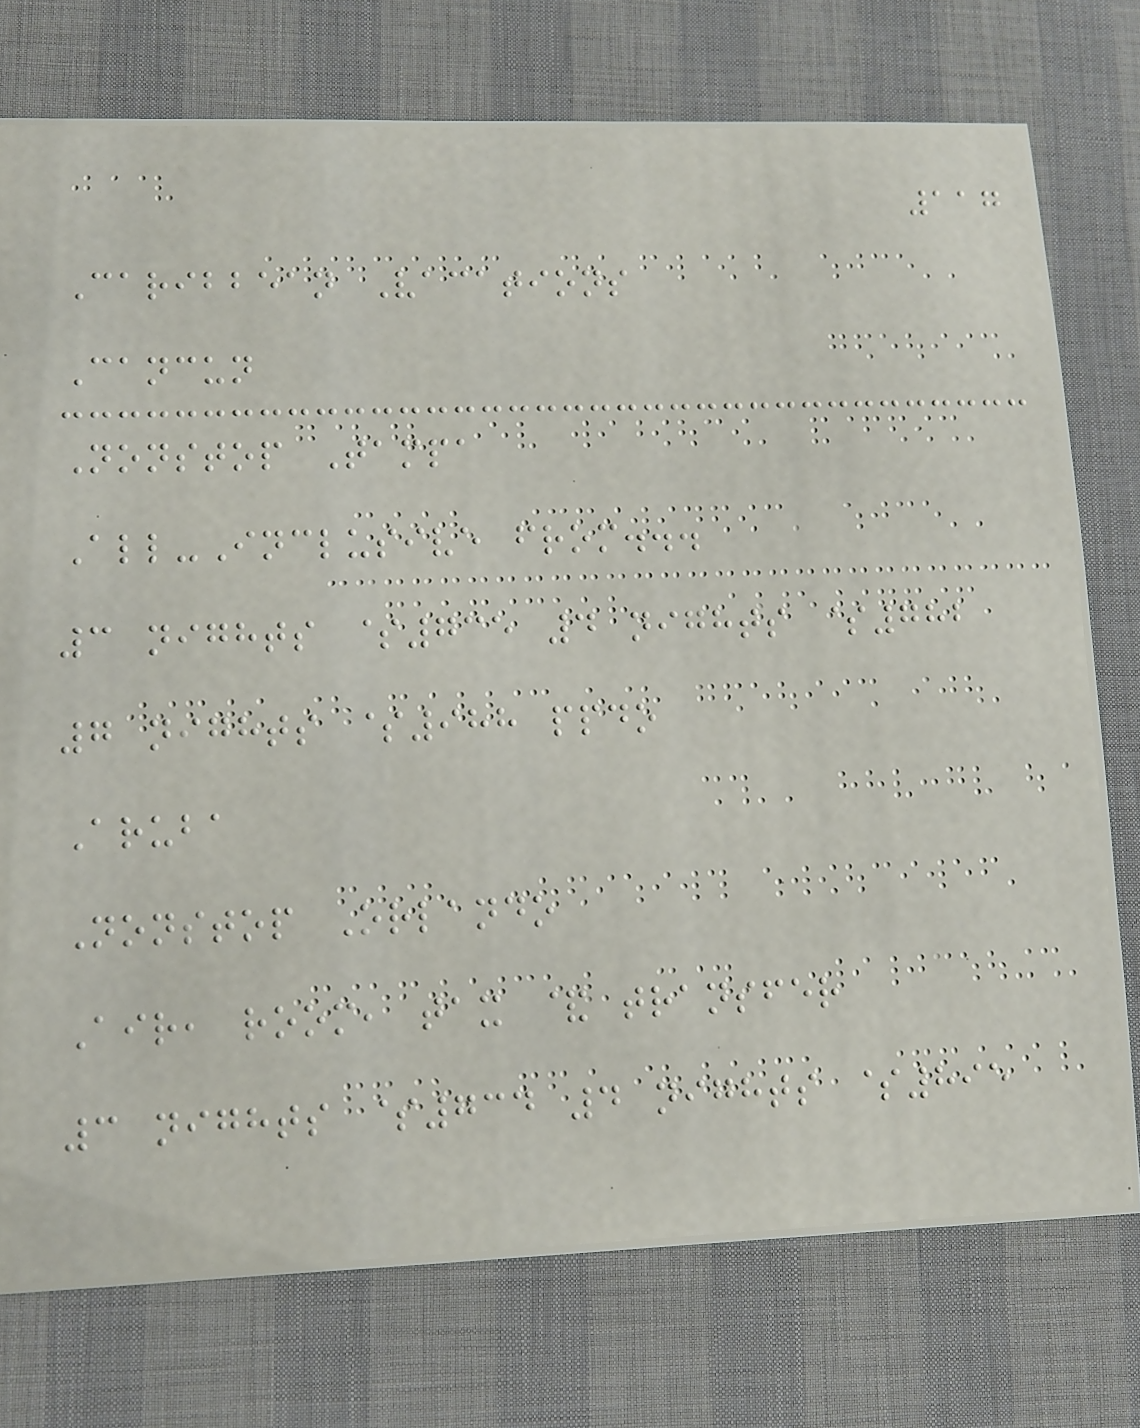117
Caribbean Vacations
Cancun
Nonstop Tampa
All-Inclusive from...
3 nights $735 4 nights $782
7 nights $988 ppdo
Aruba
Nonstop Orlando
Air, room, tax & transfer
3 nights $734 4 nights $895
